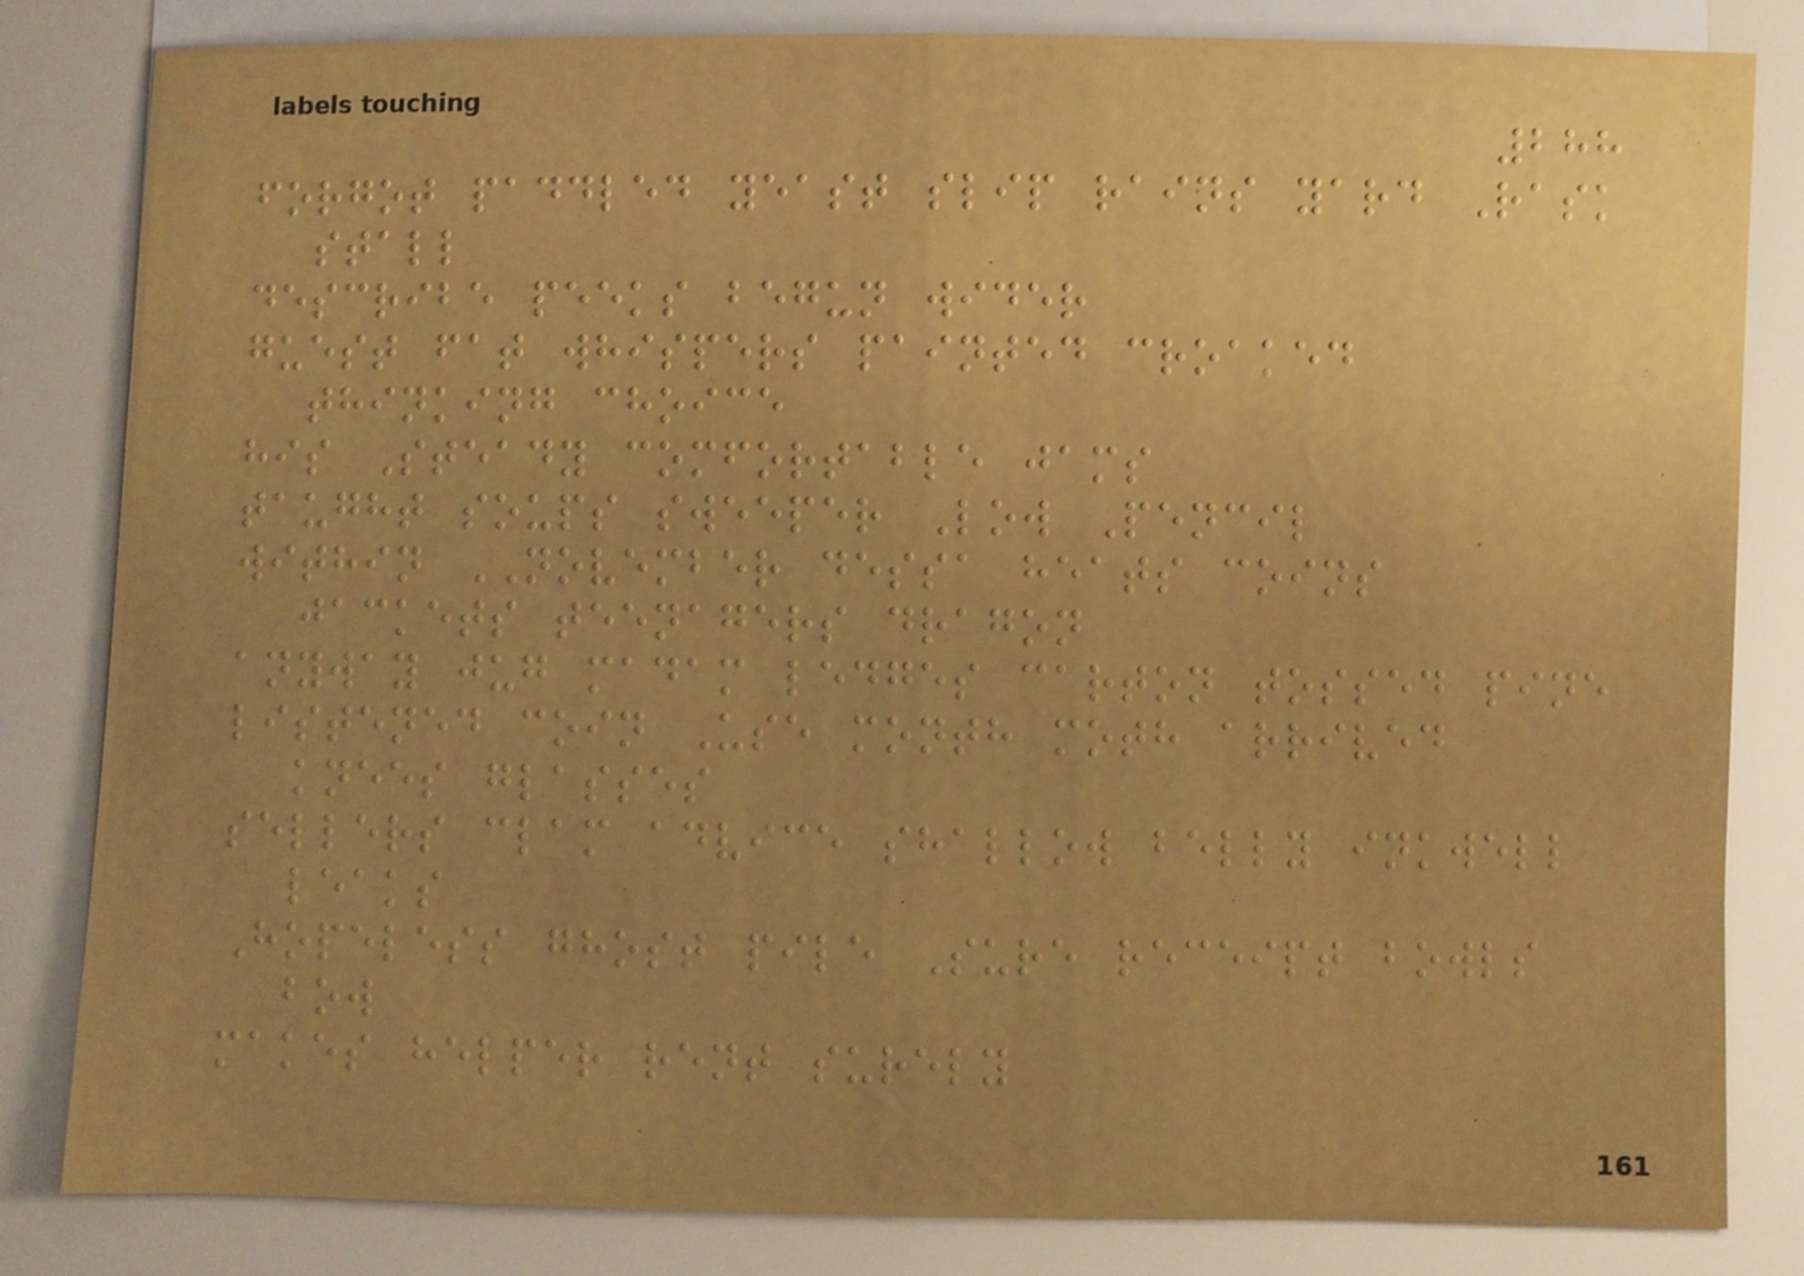288
forgot paddled yeast slip rains yard Rask
stall
describe peeks begun wider
guest fat whispers painted croaked
thinking choice
his Steady comfortable jams
taught soups sweeper Low Pencil
within NOVEMBER dessa heats coins
jackets teenagers dragon
anyway jug madam ledges carton tossed pine
listened coin Use month moth arrived
knees glasses
sellers clam advice shallow belly inkwell
leaks
Hopeless ghost pile Sure receipt bowls
bow
makes helper rent surely
